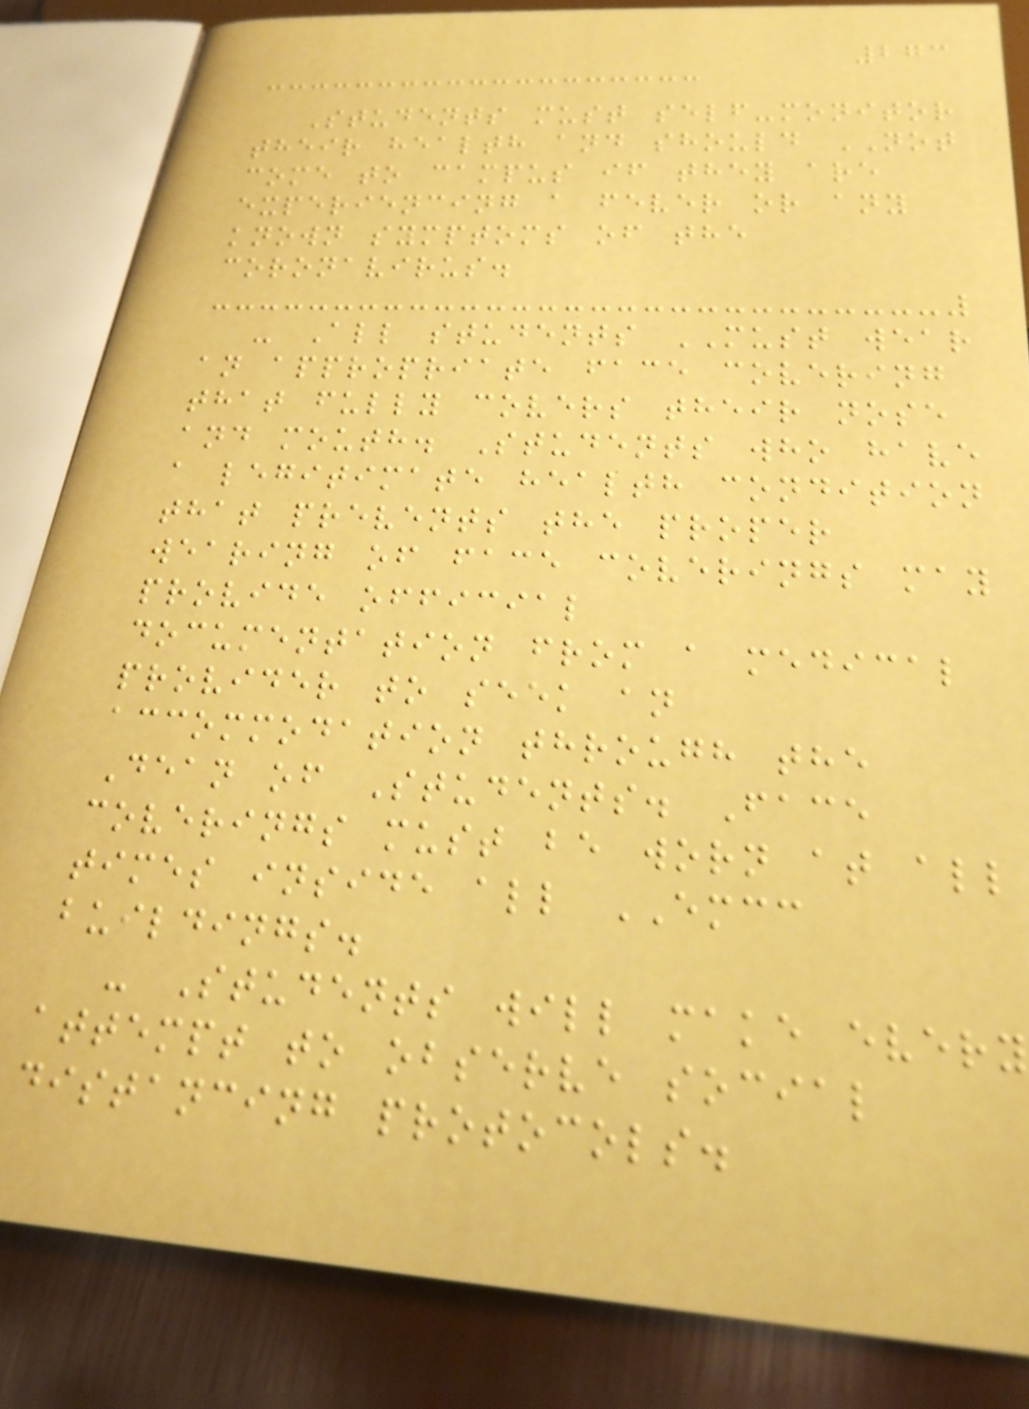273
Students must self-monitor
their health and should NOT
come to campus if they are
experiencing a fever or any
known symptoms of the
coronavirus.
- All students MUST wear
an appropriate face covering
that fully covers their nose
and mouth. Students who have
a legitimate health condition
that prevents the proper
wearing of face coverings may
provide official
documentation from a medical
provider to seek an
accommodation through the
Dean of Students. Face
coverings must be worn at all
times inside all EMCC
buildings.
- Students will make every
attempt to observe social
distancing protocols.
